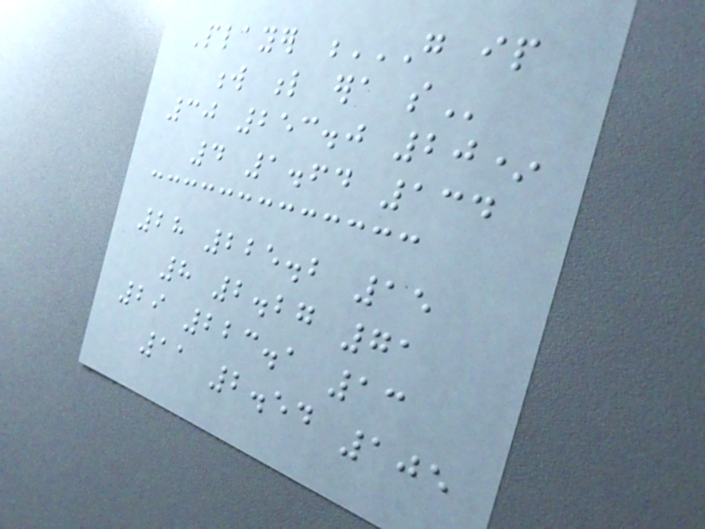Player G IP
W L ERA SO
30 253.0 20*
4 1.64 134
28 225.2 15
8 2.27 71
29 223.1 13
11 2.54 105
